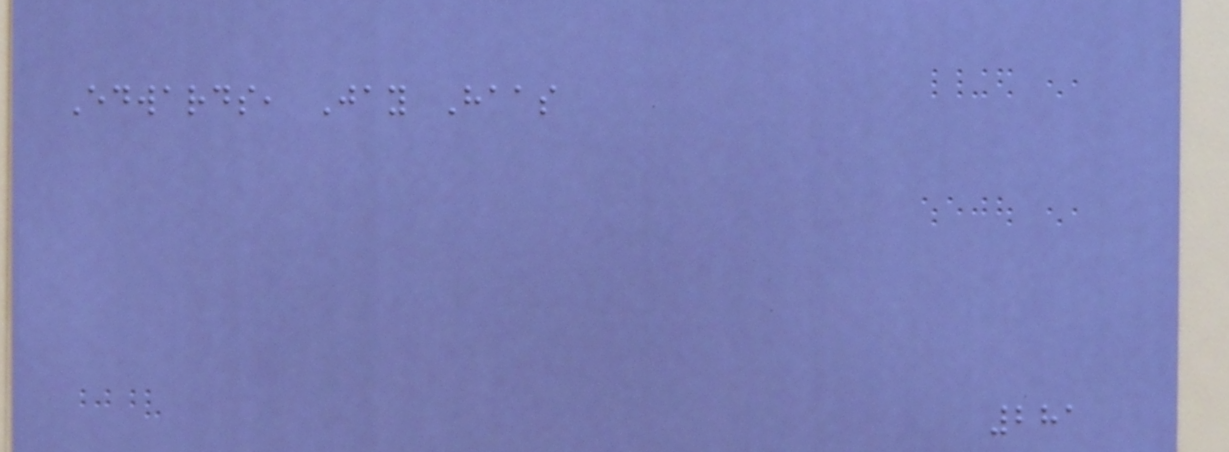Edwards, Jay Haas
281
